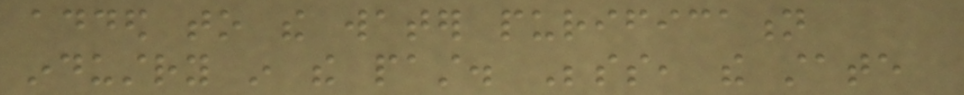added to the water purification
industry in the past. Besides, the state
